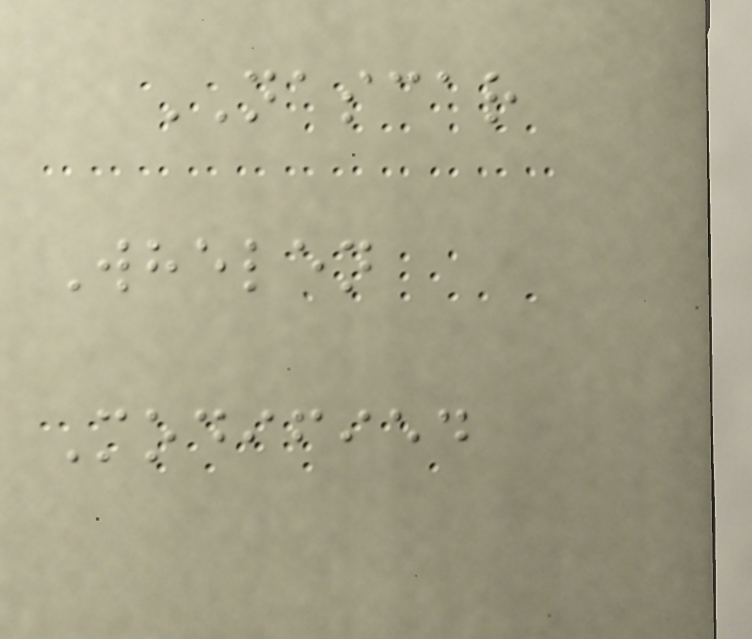NASCAR
Whelen
Modified
